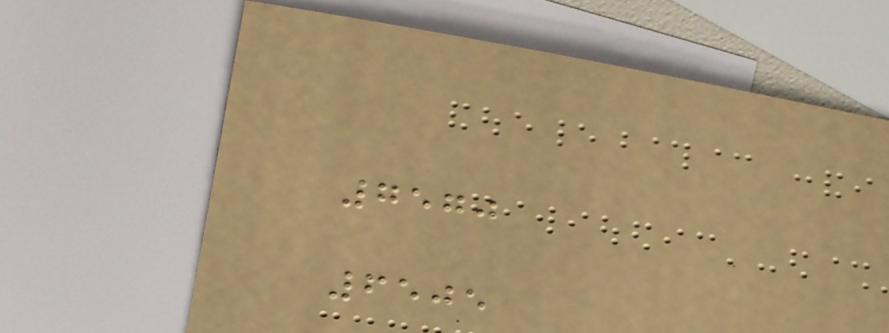7570
6505
